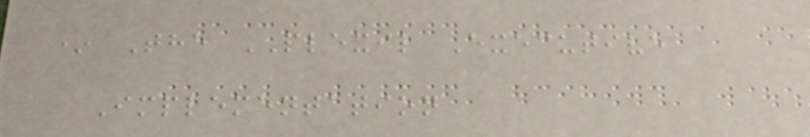* The PLEXIL Executive
Implementation
